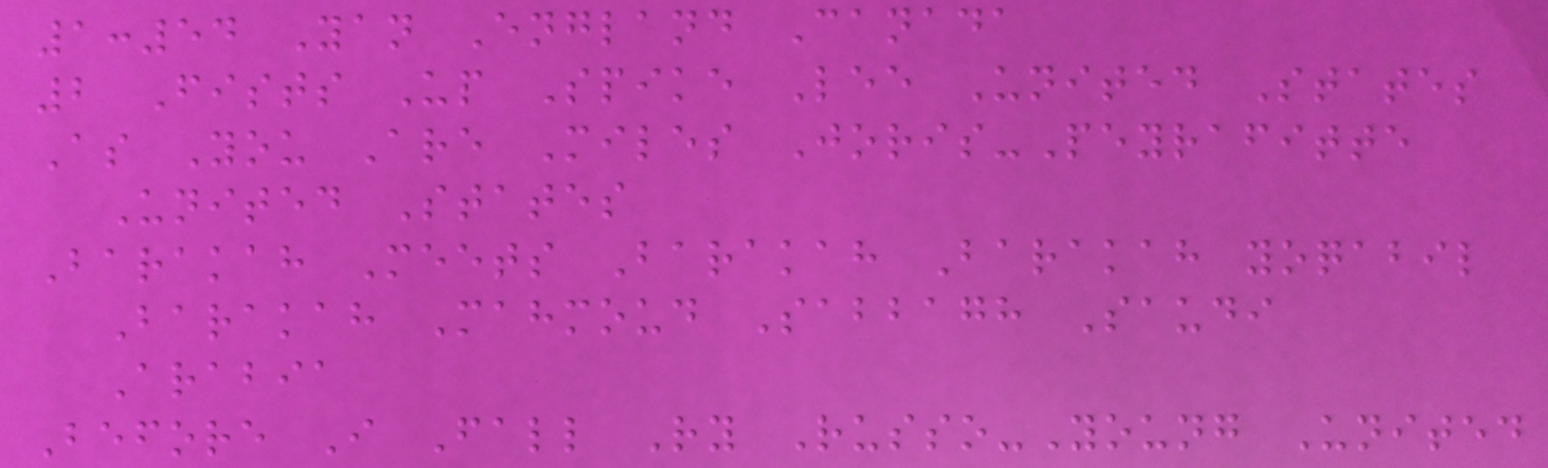1:54 Yan England Canada
2 Fists Up Spike Lee United States
As You Are Miles Joris-Peyrafitte
United States
Barakah Meets Barakah Barakah yoqabil
Barakah Mahmoud Sabbagh Saudi
Arabia
Before I Fall Ry Russo-Young United
